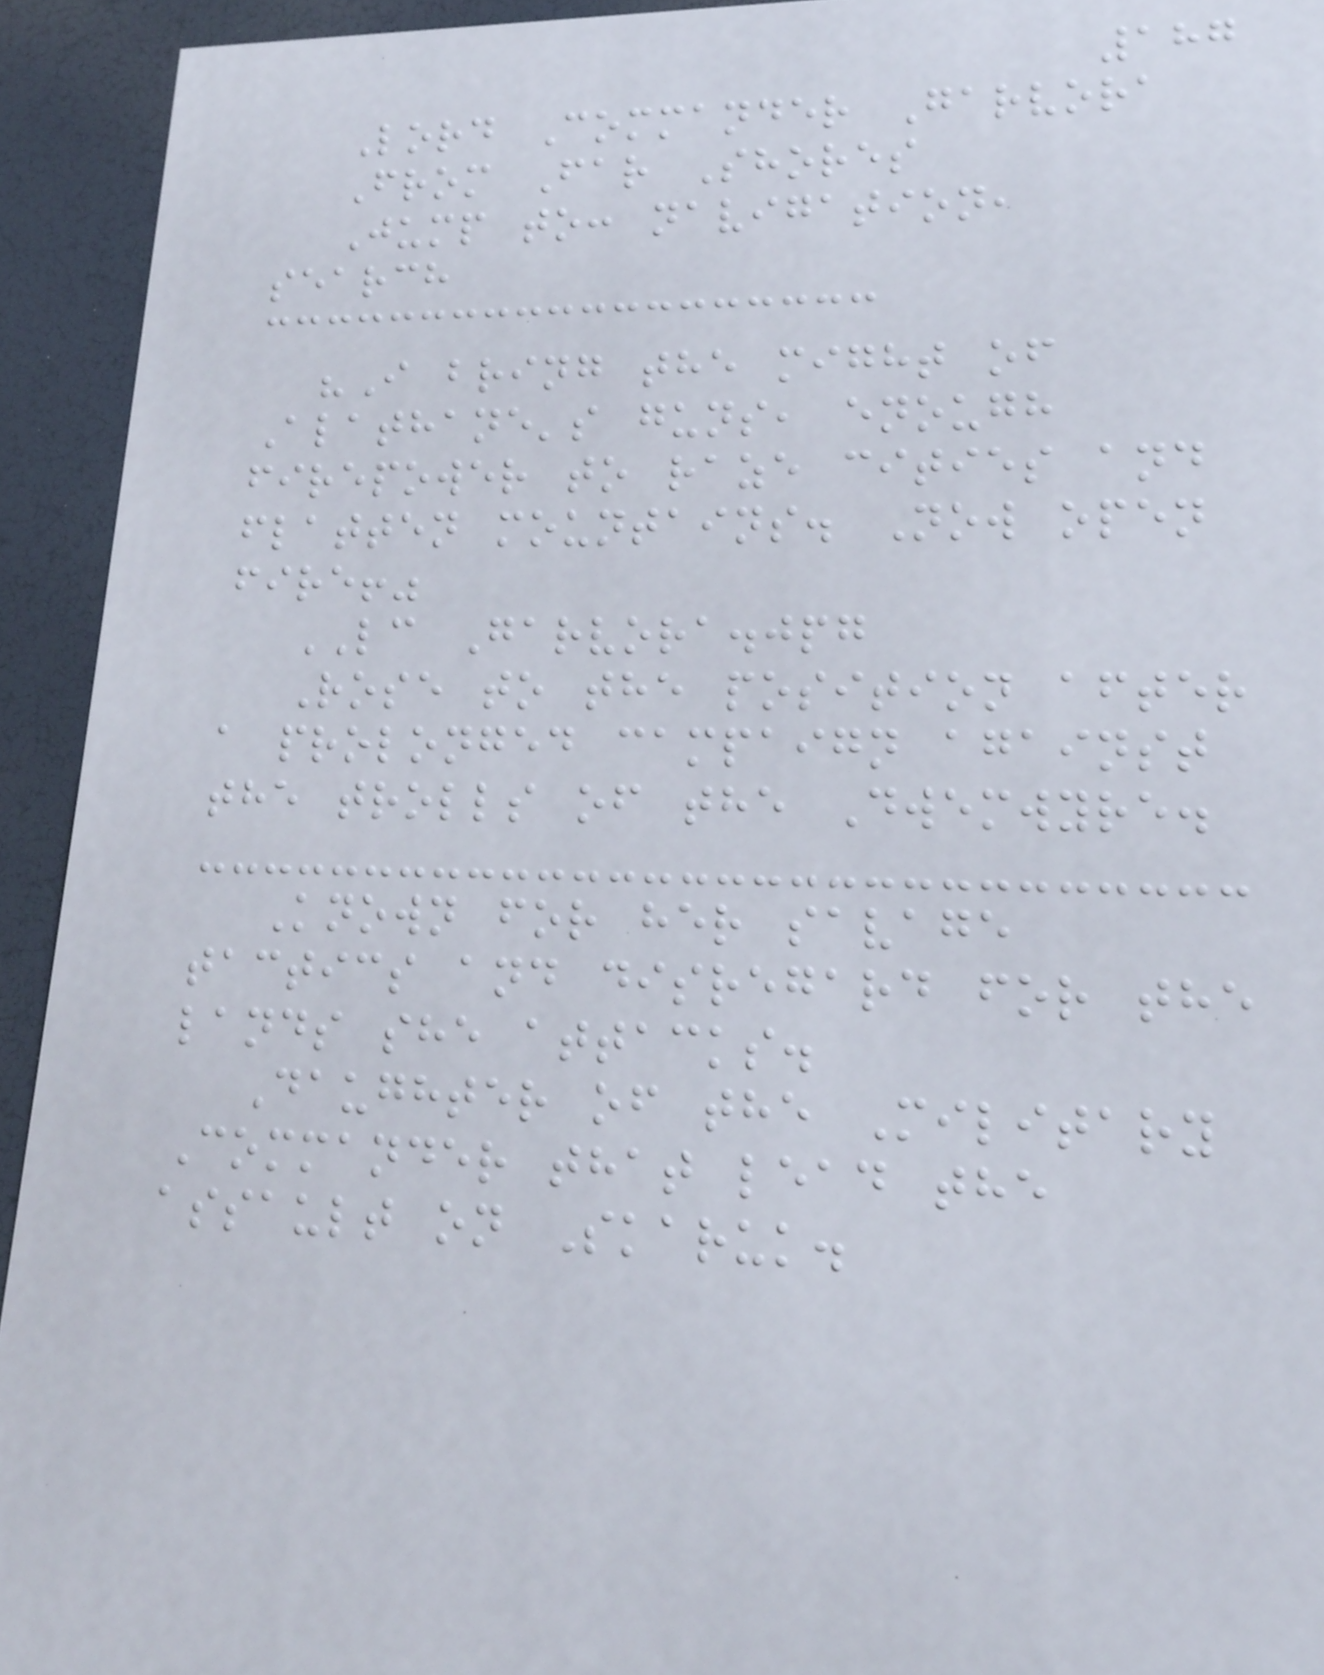187
Lord Commander Garvora
From Far Shores
Jump to: navigation,
search
"I bring the might of
Alathane's guns, enough
firepower to raze cities and
flatten mountains. Now open
fire!"
LC Garvora.jpg
Rose to the position after
a prolonged campaign against
the trolls of the Dwemwyre.
Known for her savage
tactics and disregard for the
lands she attacks.
Daughter of the Military
Commander that lead the
assault on Skaruk.
